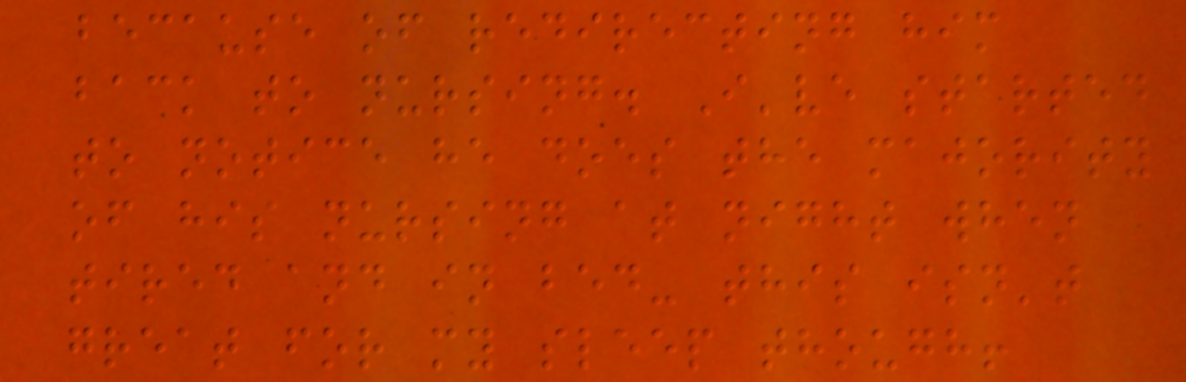because of redirecting him
back to nursing. I've started
to notice he does the majority
of his nursing at night when
tired and in bed- this isn't
great for my sleep though!
